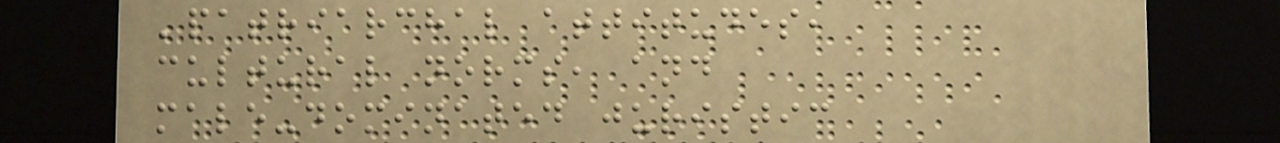'patriarchal attitudes,
cultural norms, and
male-dominated juristic
